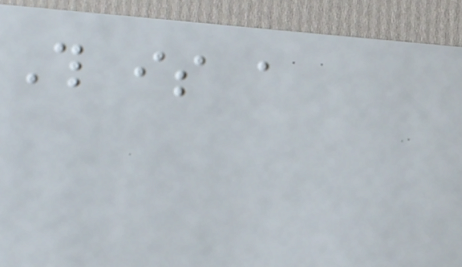This is a
